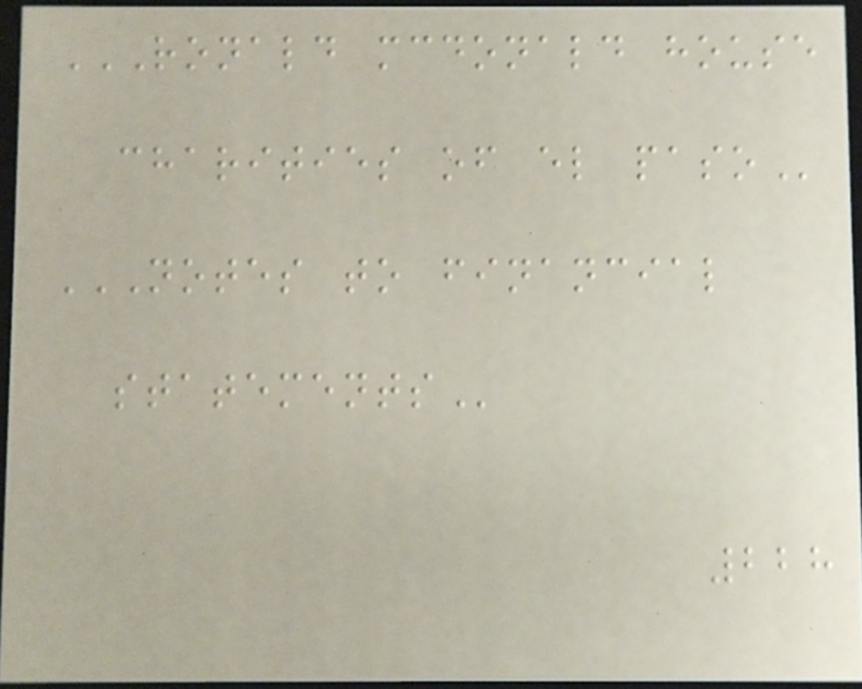RONALD MCDONALD HOUSE
CHARITIES OF EL PASO
NOTES TO FINANCIAL
STATEMENTS
228
